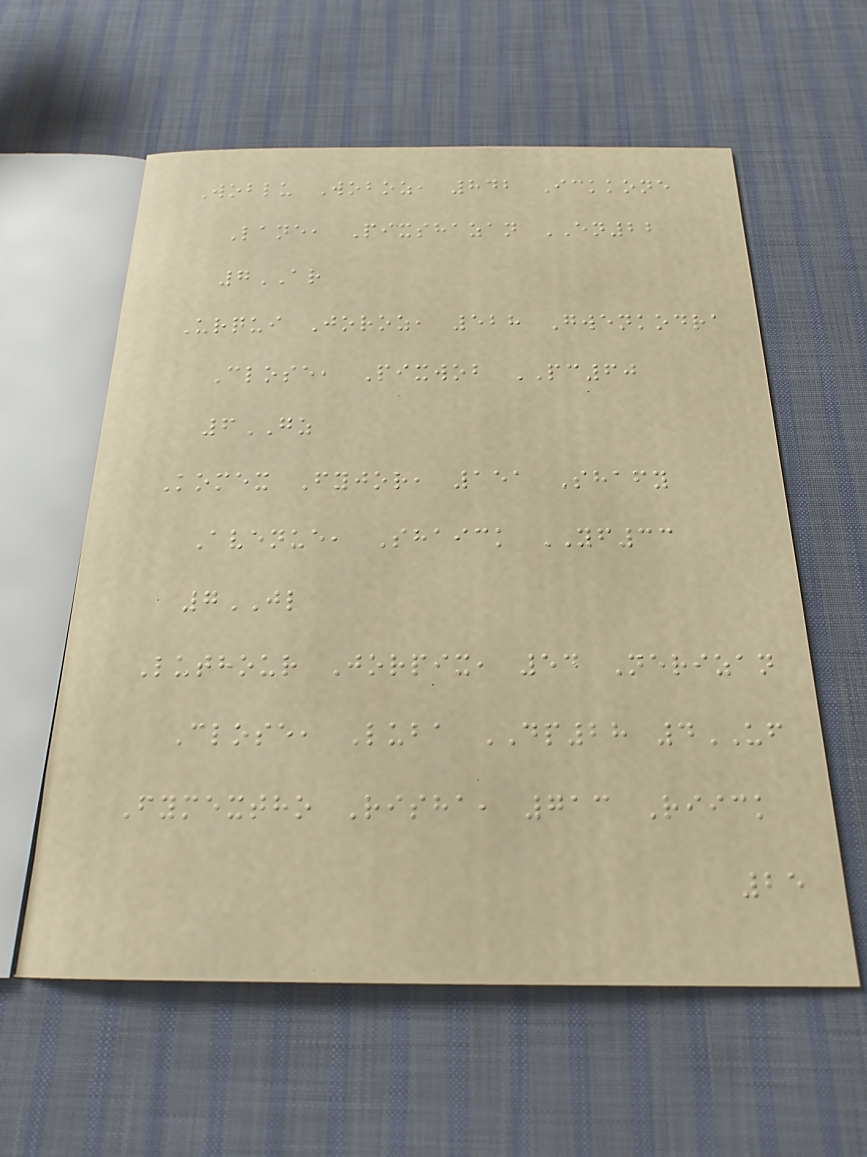Woblu Woboz, 842 Ickkone
Lane, Pixshazan EN22
7AR
Urqui Joroz, 528 Gwenkodra
Close, Pixwob PC60
6GZ
Komex Fyjor, 151 Shafy
Avenue, Shaick YF33
7JL
Luthour Jorpix, 54 Nerizan
Close, Luba DP28 4UF
Fymextho Risha, 713 Riick
25
